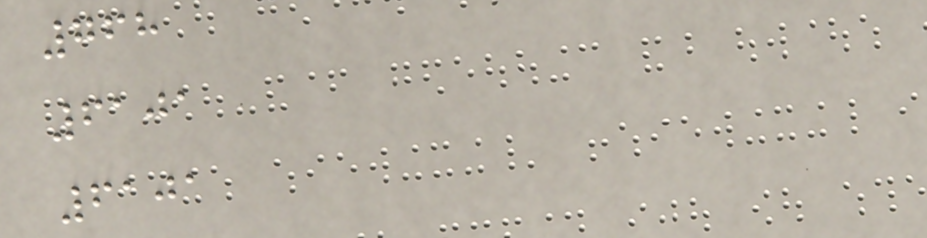768
6101
6101
